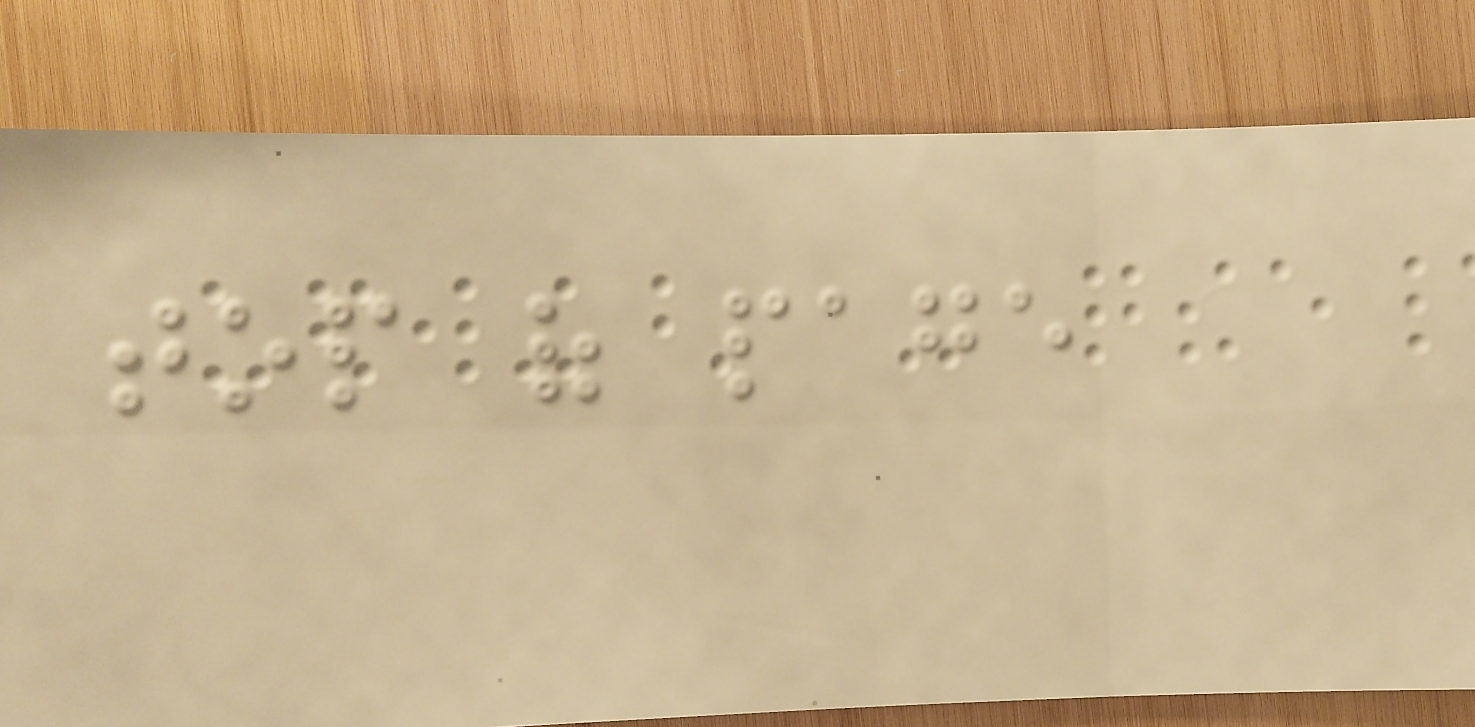top of page
